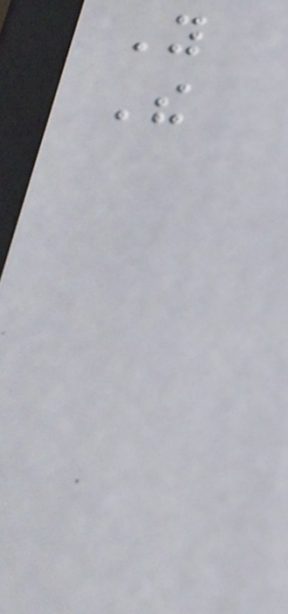You
The
